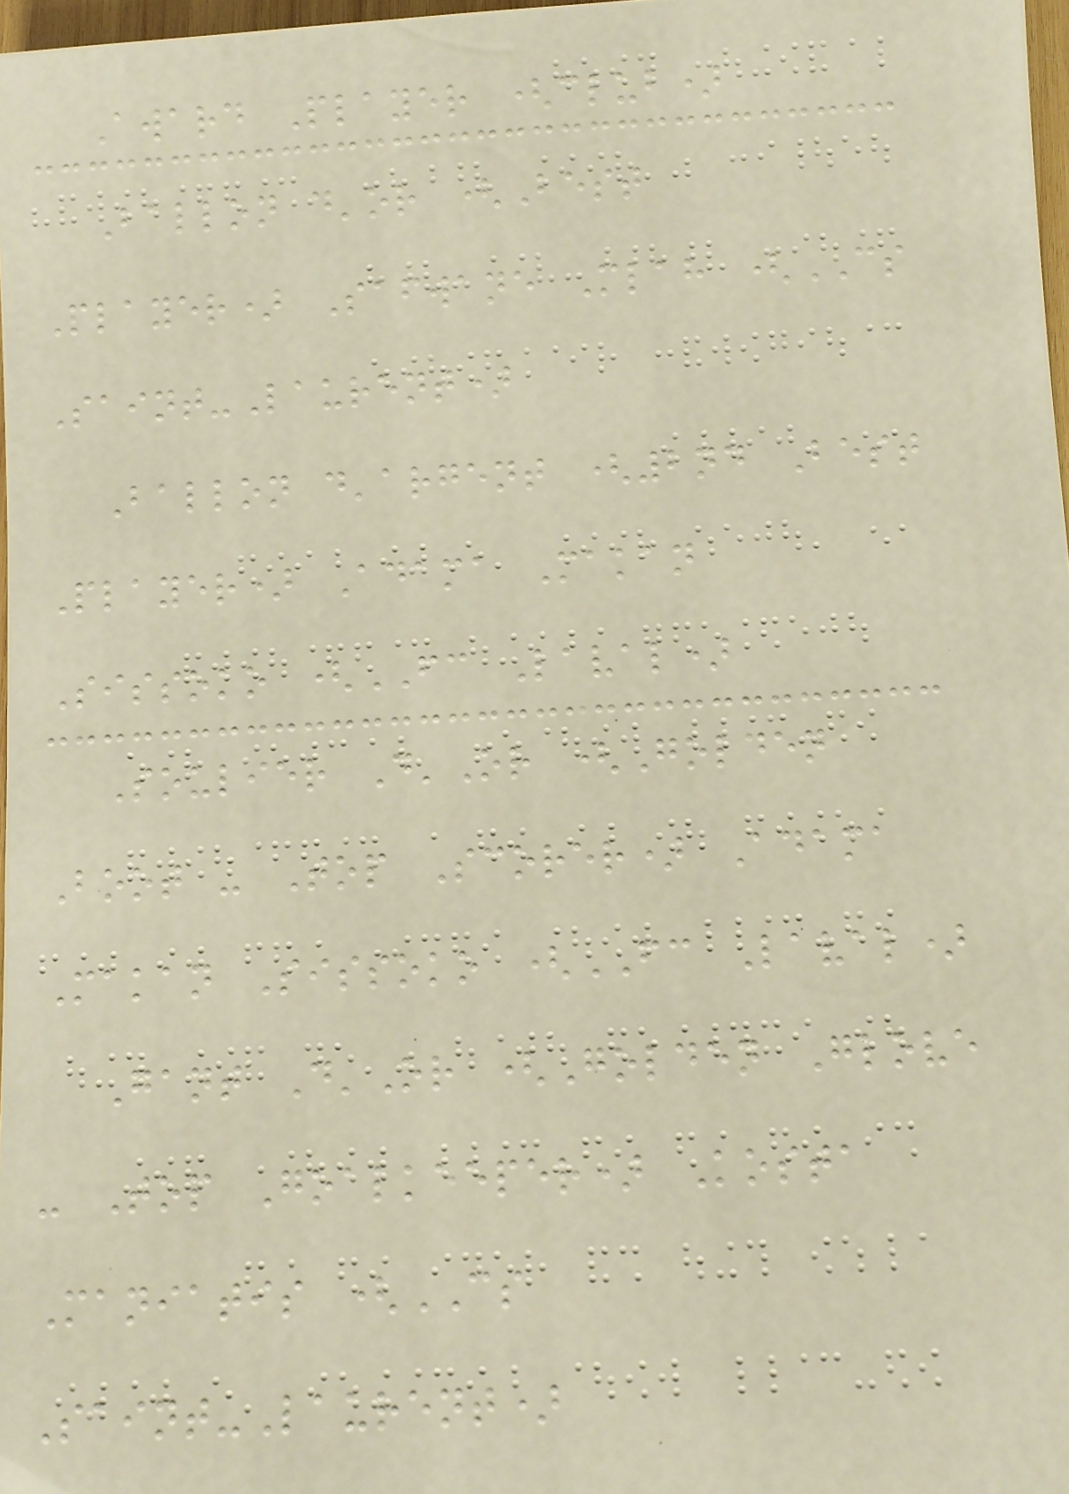Award Player (club)
Ballon d'or (Best
Player) Safwane Mlah (CS
Saint-Laurent)
Ballon d'argent (2nd Best
Player) Adama Makan
Sissoko (FC Laval)
Soulier D'Or (Golden
Boot - Top Scorer) Adama
Makan Sissoko (FC Laval)
Gant D'Or (Golden Glove
- Top Goalkeeper) Kosta
Maniatis (CS
Saint-Laurent)
